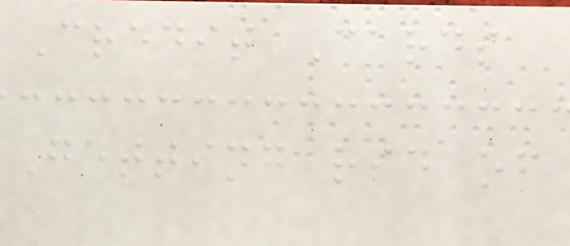Credit Cards
Getting rid of
